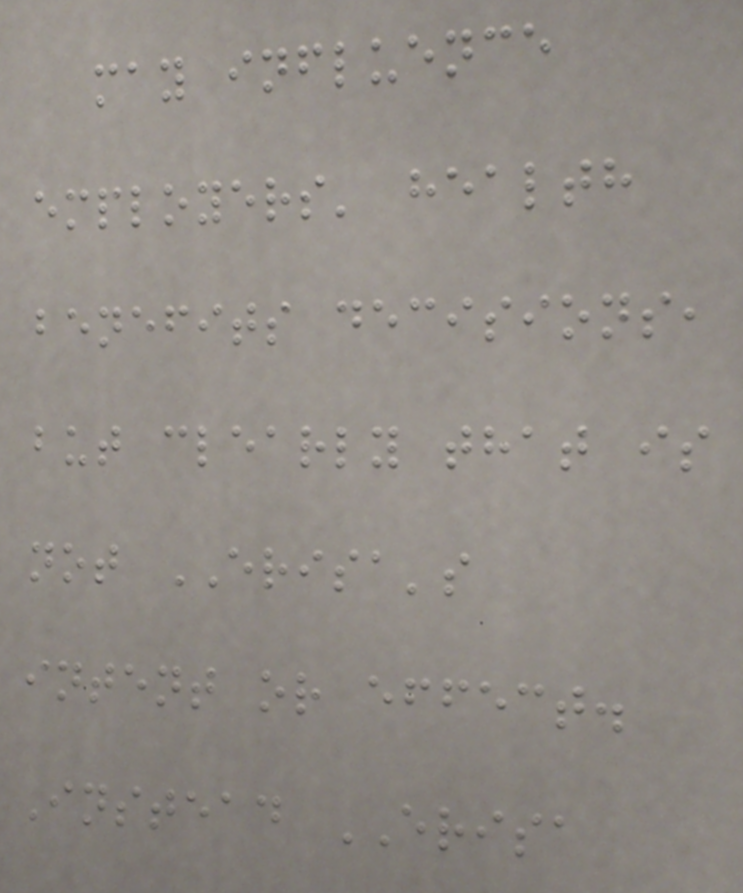may influence
employers' health
benefits decisions,
but clearly that is
not ERISA's
intent or effect.
Instead ERISA
